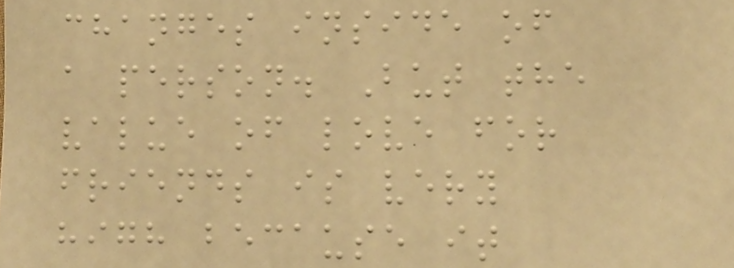changes inside of
a person. But the
value of love for
friends is very
high because it
